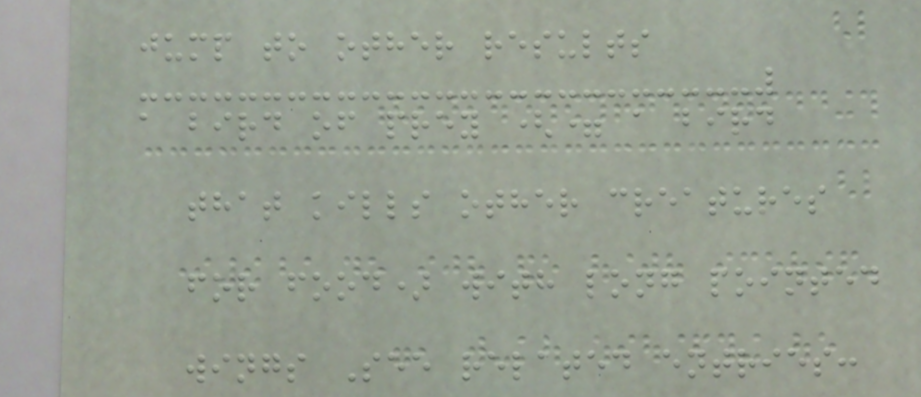jump to other results
a bird of prey (= a bird
that kills other creatures
for food) with long pointed
wings See related entries:
